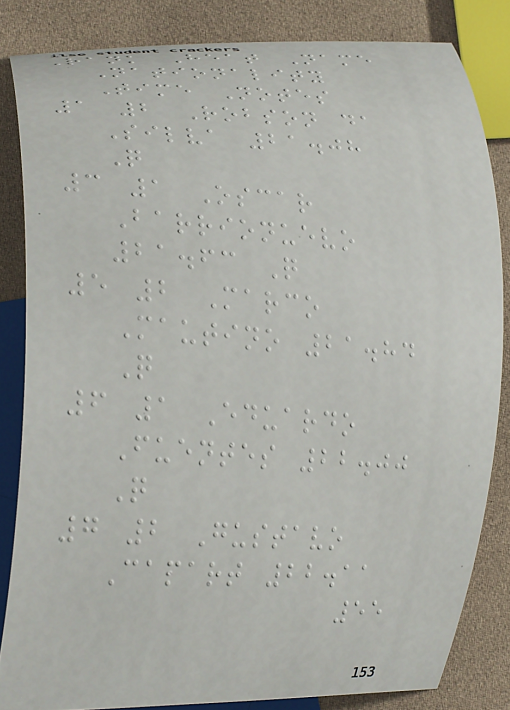Rank Heat Name
Nationality
Time Notes
1 2 Robson da
Silva 21.08
Q
3 1 Oscar
Barrionuevo
21.63 Q
5 2 Marco
Mautino 21.84
Q
6 1 Eduardo
Fuentes 22.00
Q
7 2 Gustavo
Capart 22.11
55
